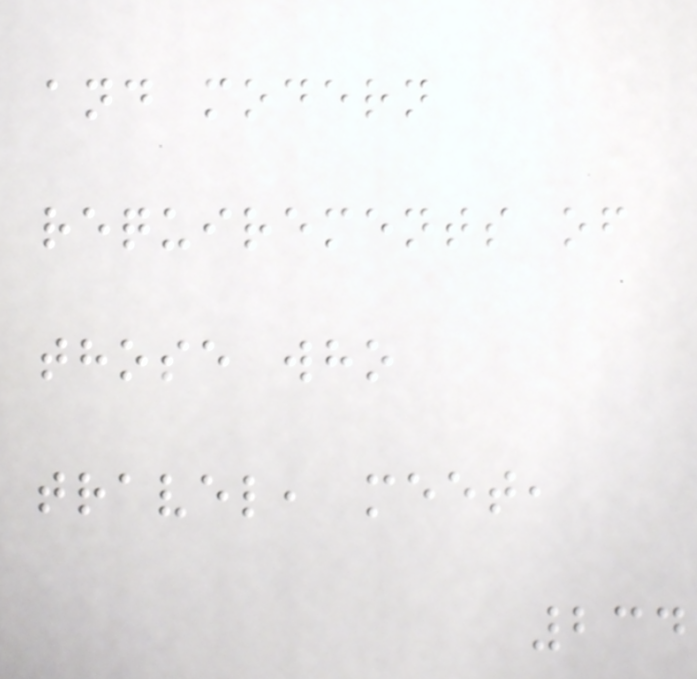and modern
requirements of
those who
travel, meet,
234
